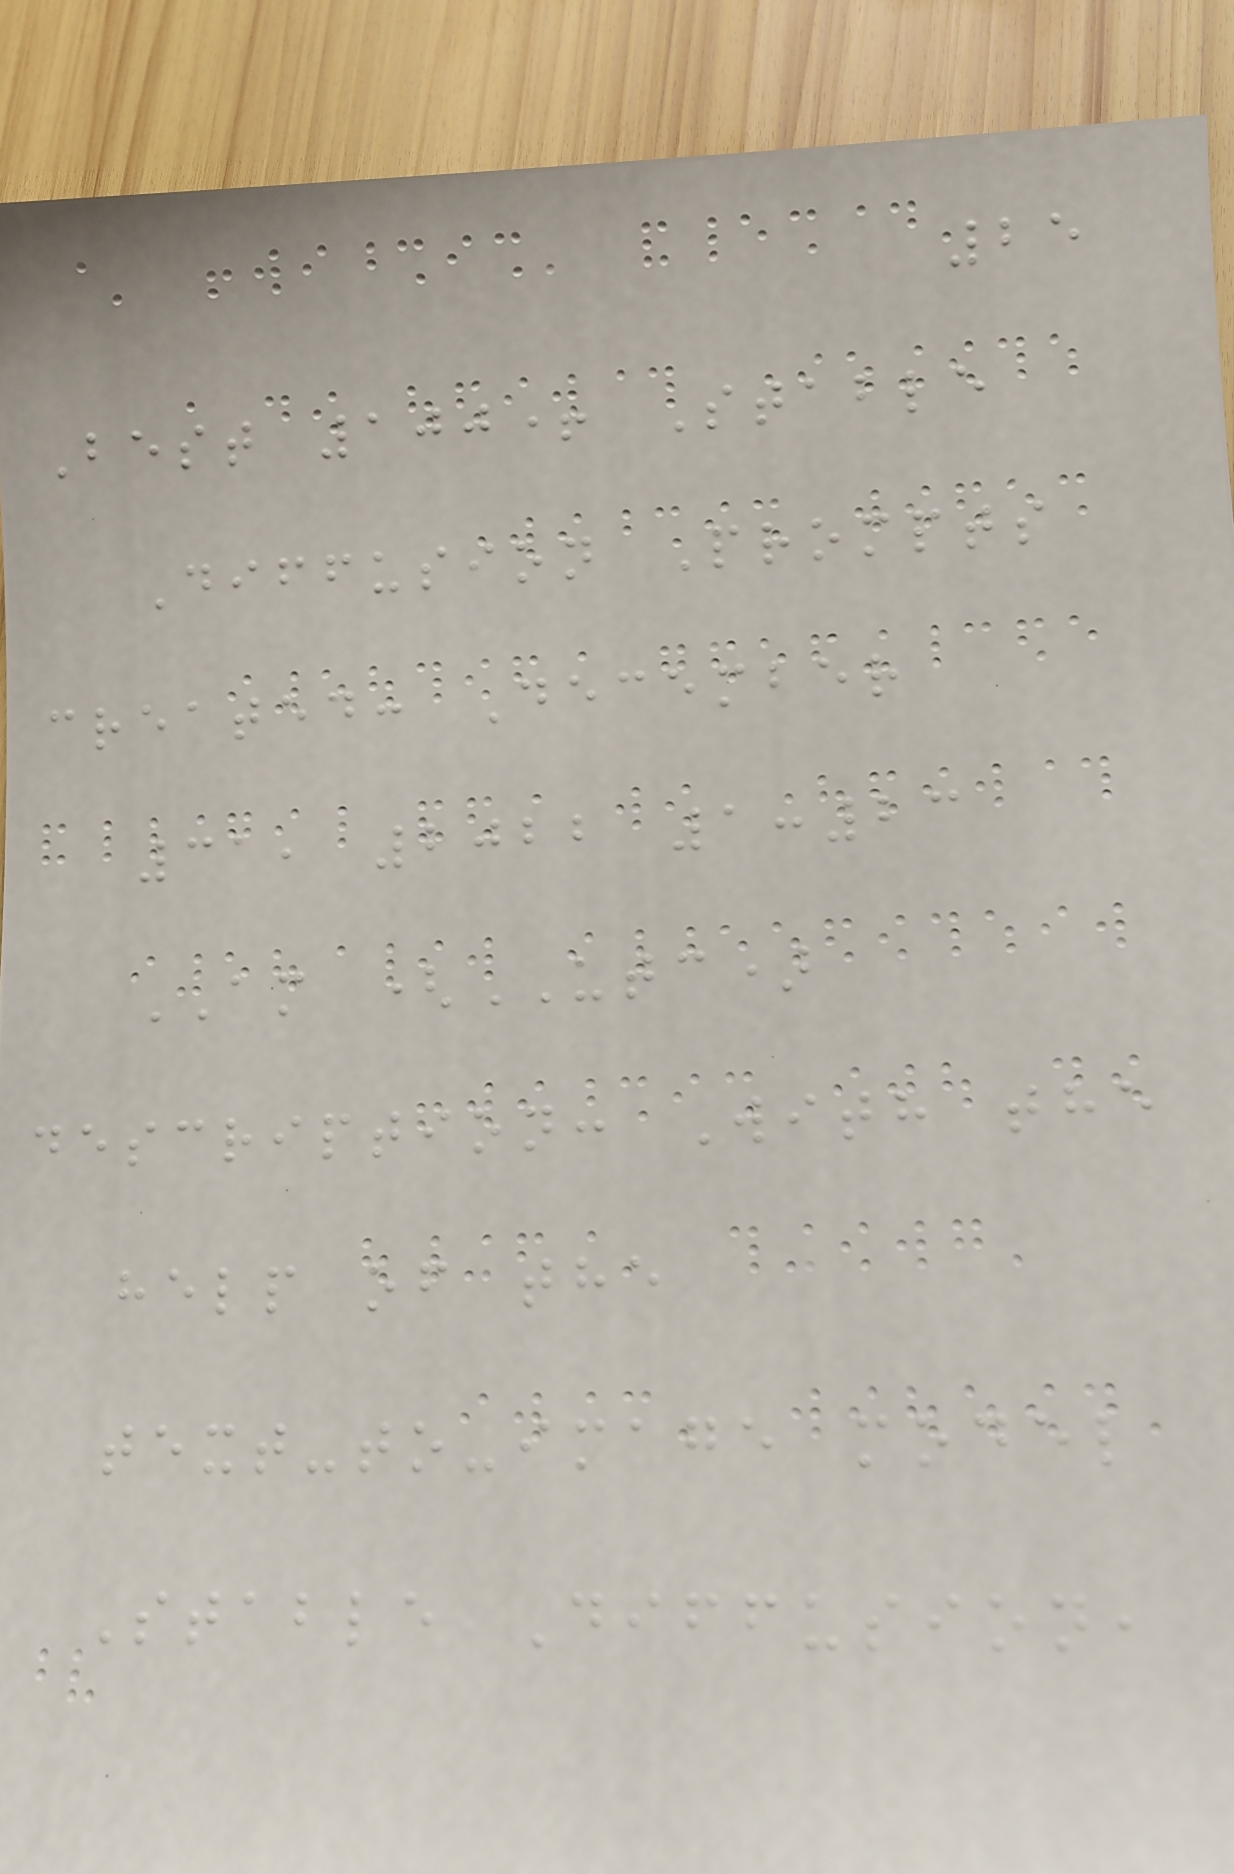25
Best 100+ Stable
Diffusion Prompts
created: December
31, 2022 1:23
AM (UTC)
description: With the
help of the
text-to-image model
Stable Diffusion,
